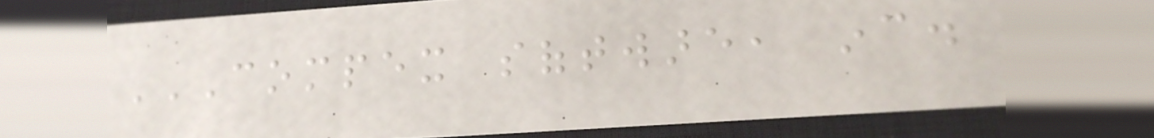COMPEX SOFTWARE, INC.
